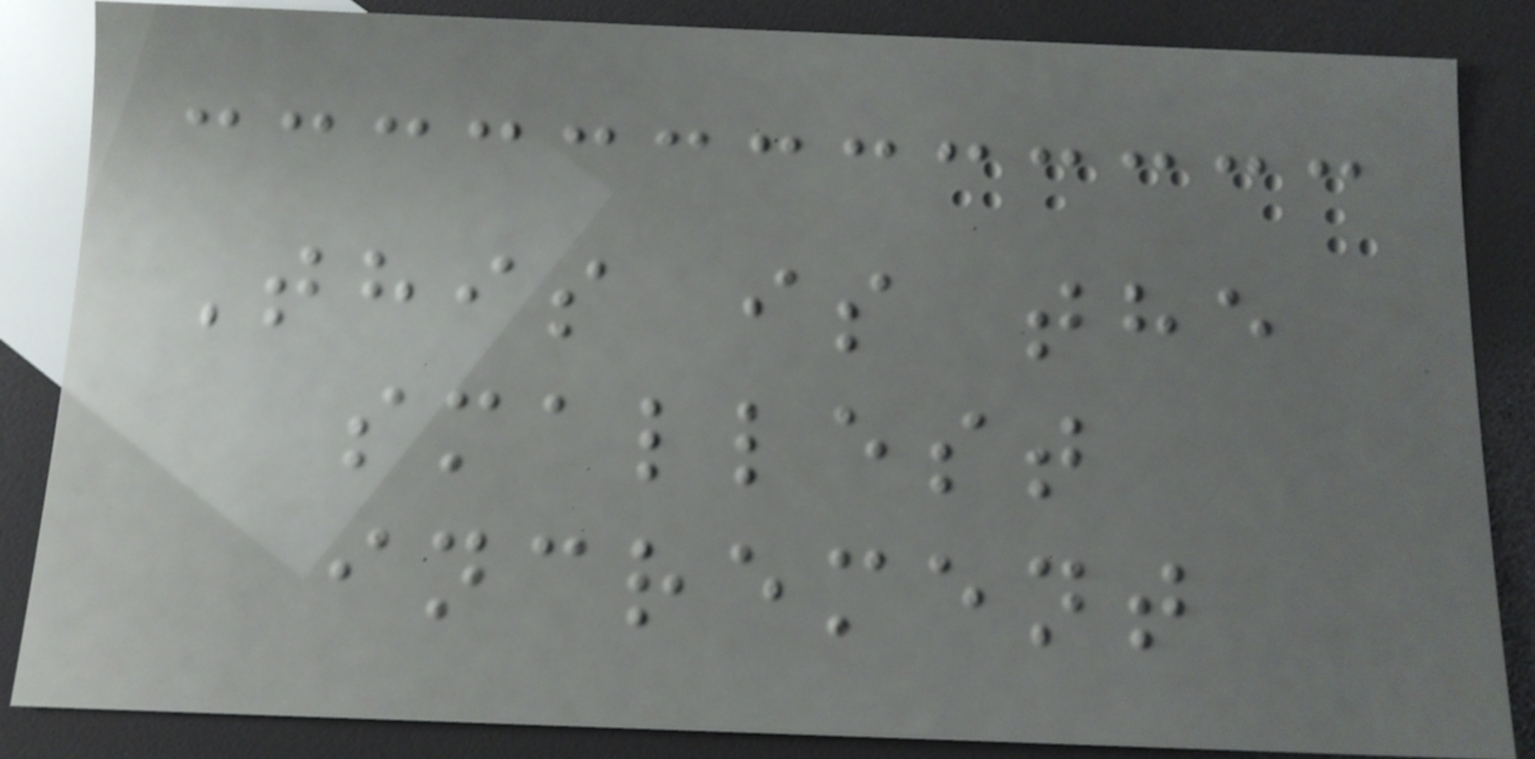This is the
smallest
increment
